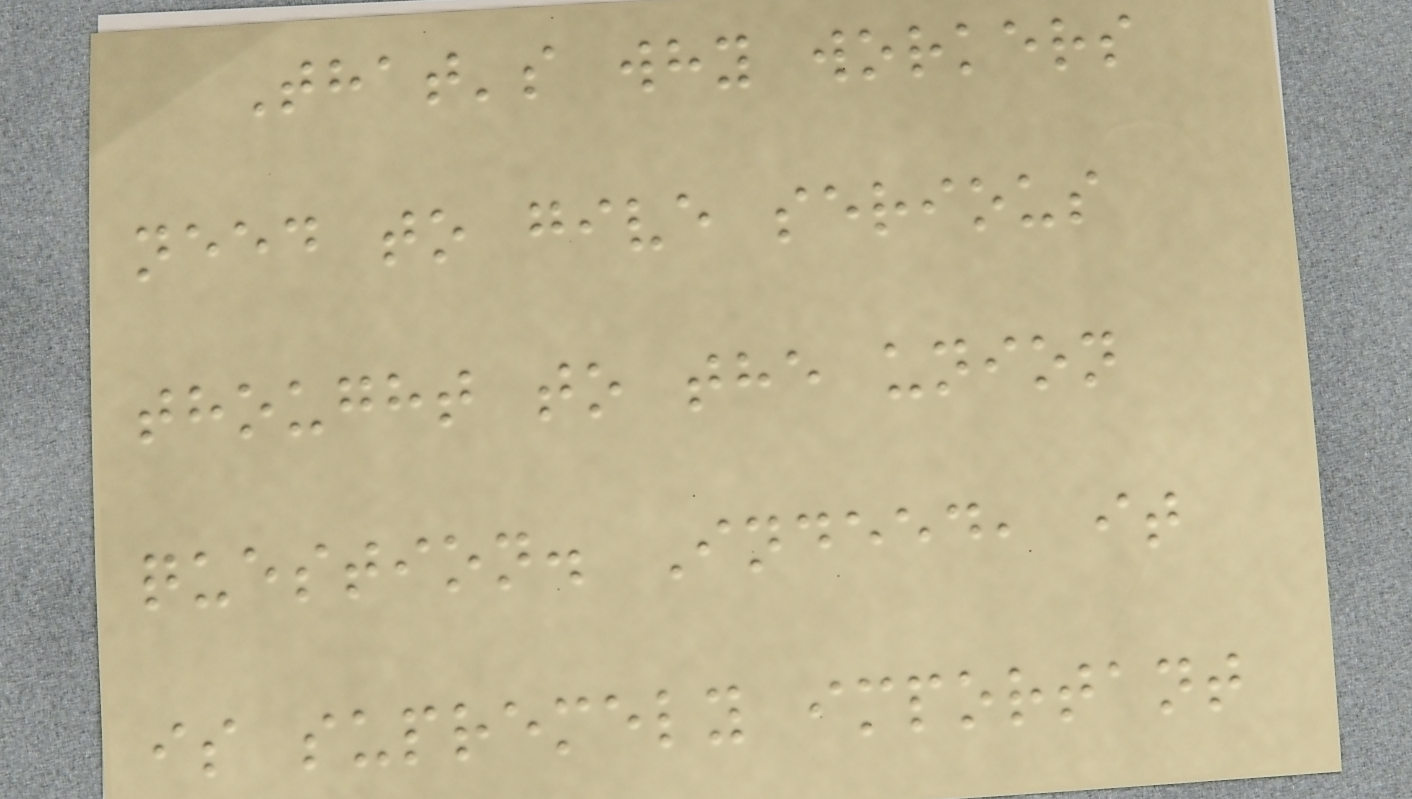That's why workers
need to give serious
thought to the union
question. Indeed, it
is supremely important
